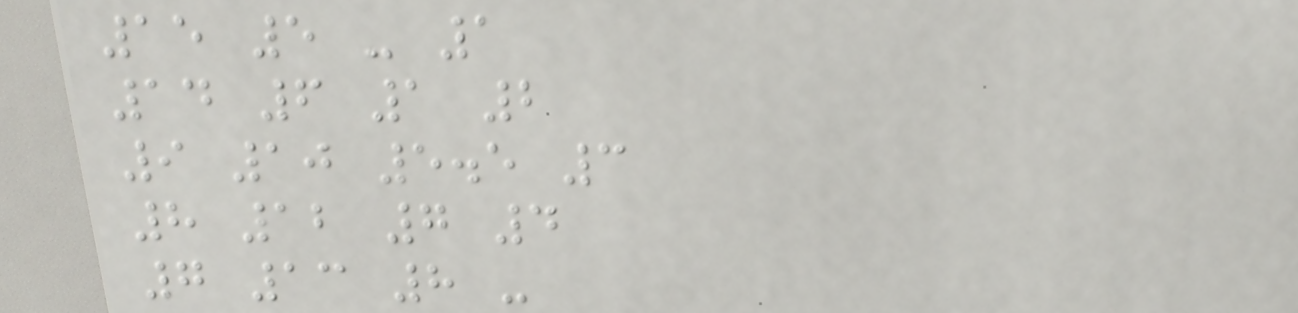15 5 - 1
14 6 1 2
9 10 5.5 3
8 12 7 4
7 13 8 -
